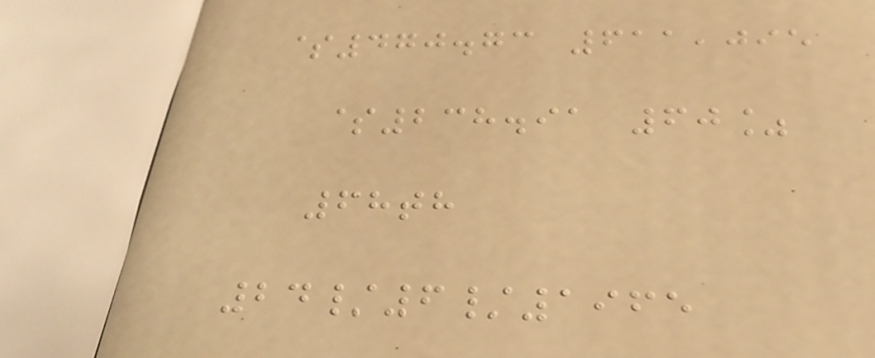$470.73 611,095
$238.91 60%
68th
24/6/1965
